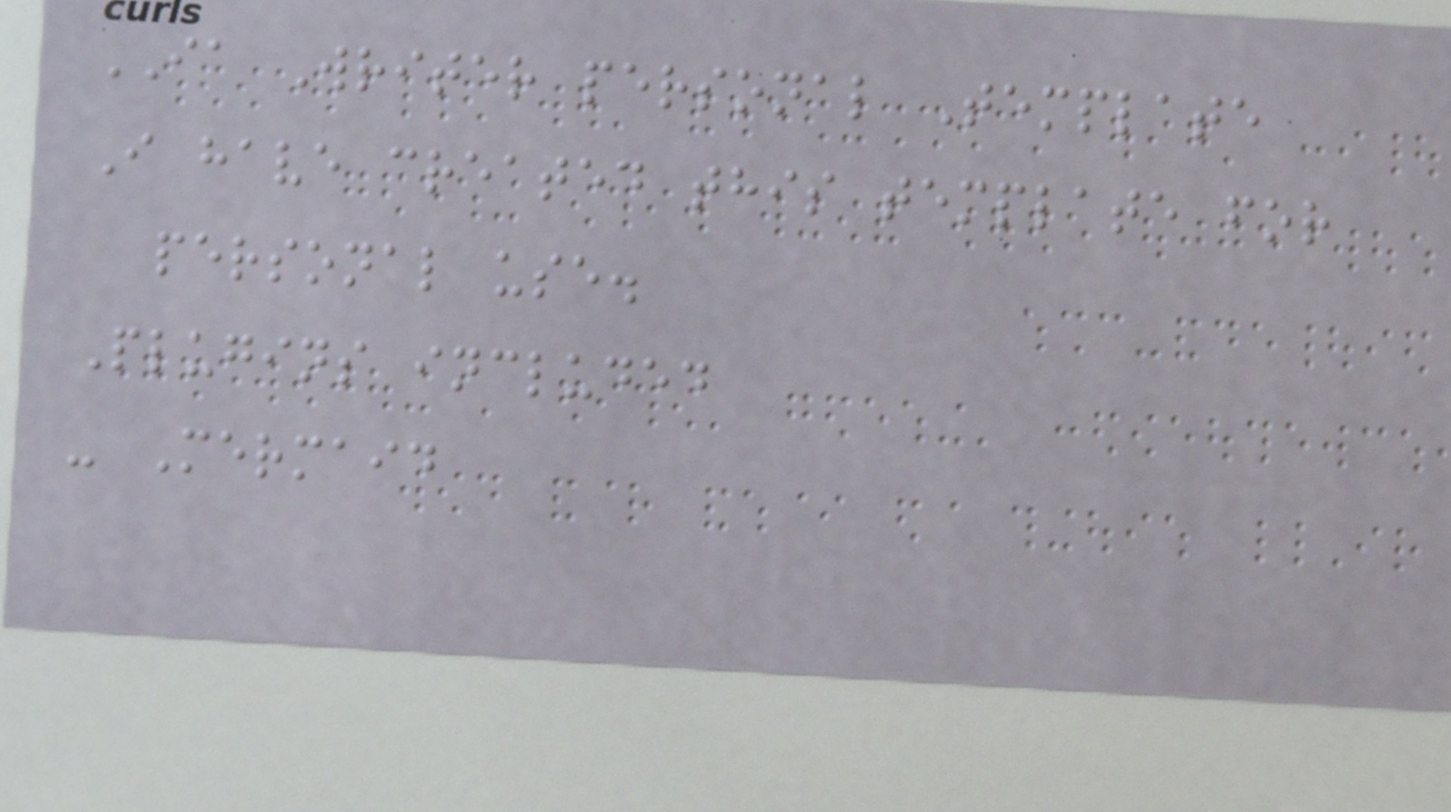IA Writer personal Template
I have created this template for
personal use.
Plugins included
- Mermaid
